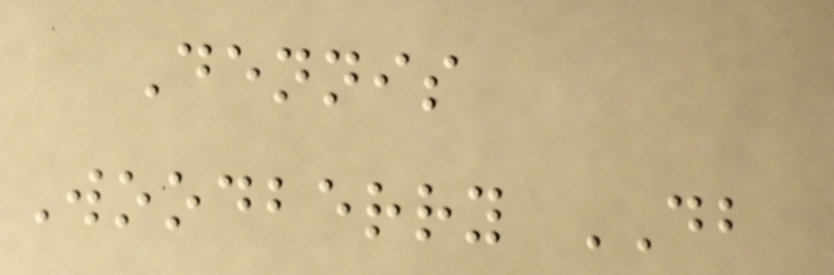Dennis
Woodberry DB
